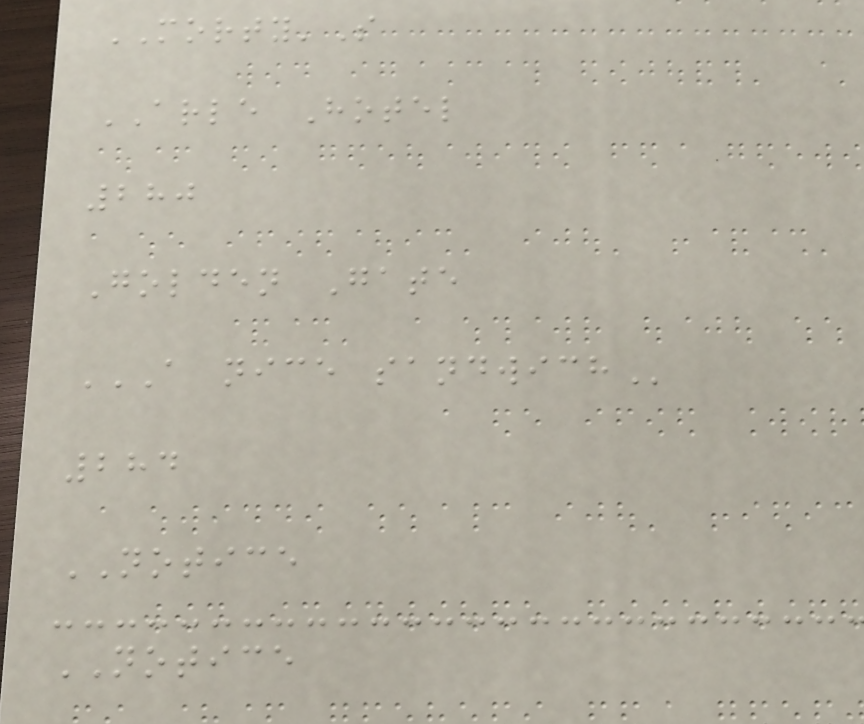MORTY'S
ARLE Hotel
280
Golden Gate
A NICE SANDWICH
284
NOTICE
NOTICE
